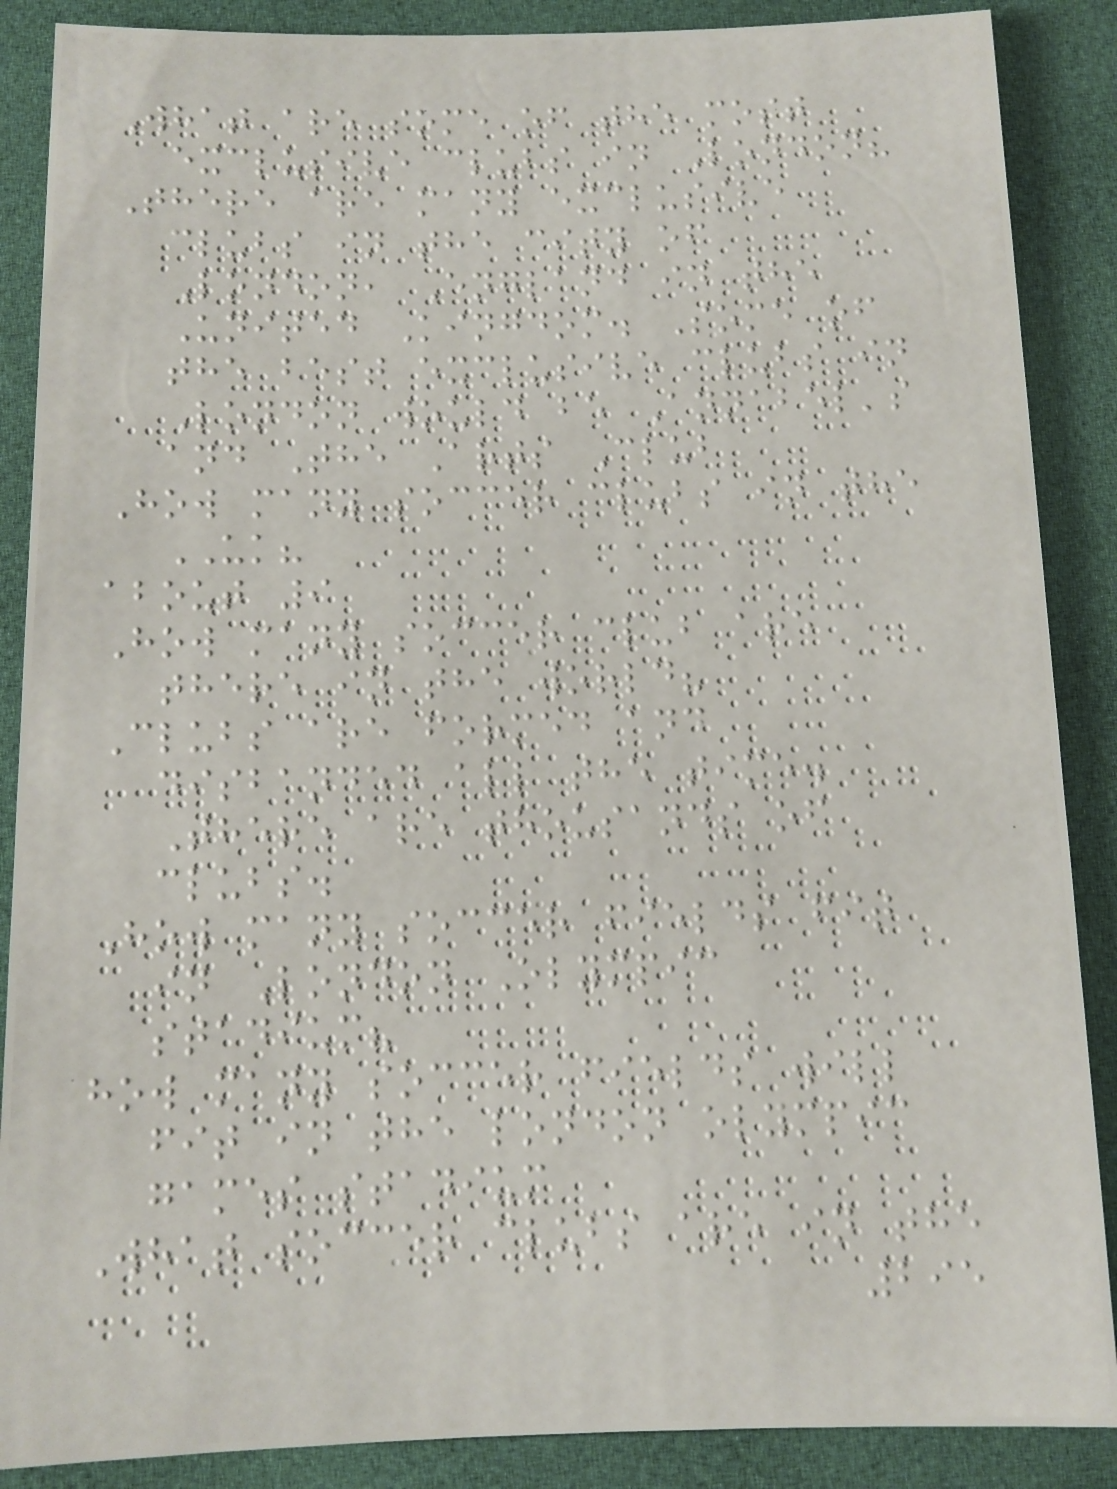What are some of the most
exclusive clubs in London?
There are many exclusive
clubs in the city of
London, England in the
United Kingdom. Some of
the best exclusive clubs in
London would be Annabel's
and The Arts Club
How many soccer clubs in the
UK?
about 9
How many soccer club are
there in the world?
Clubs are formed and
disbanded all the time.
There are thousands of
clubs.
How many soccer fields fit
in London Olympic
stadium?
how many soccer fields will
fit in the london olympic
games stadium
What soccer clubs are in the
295
